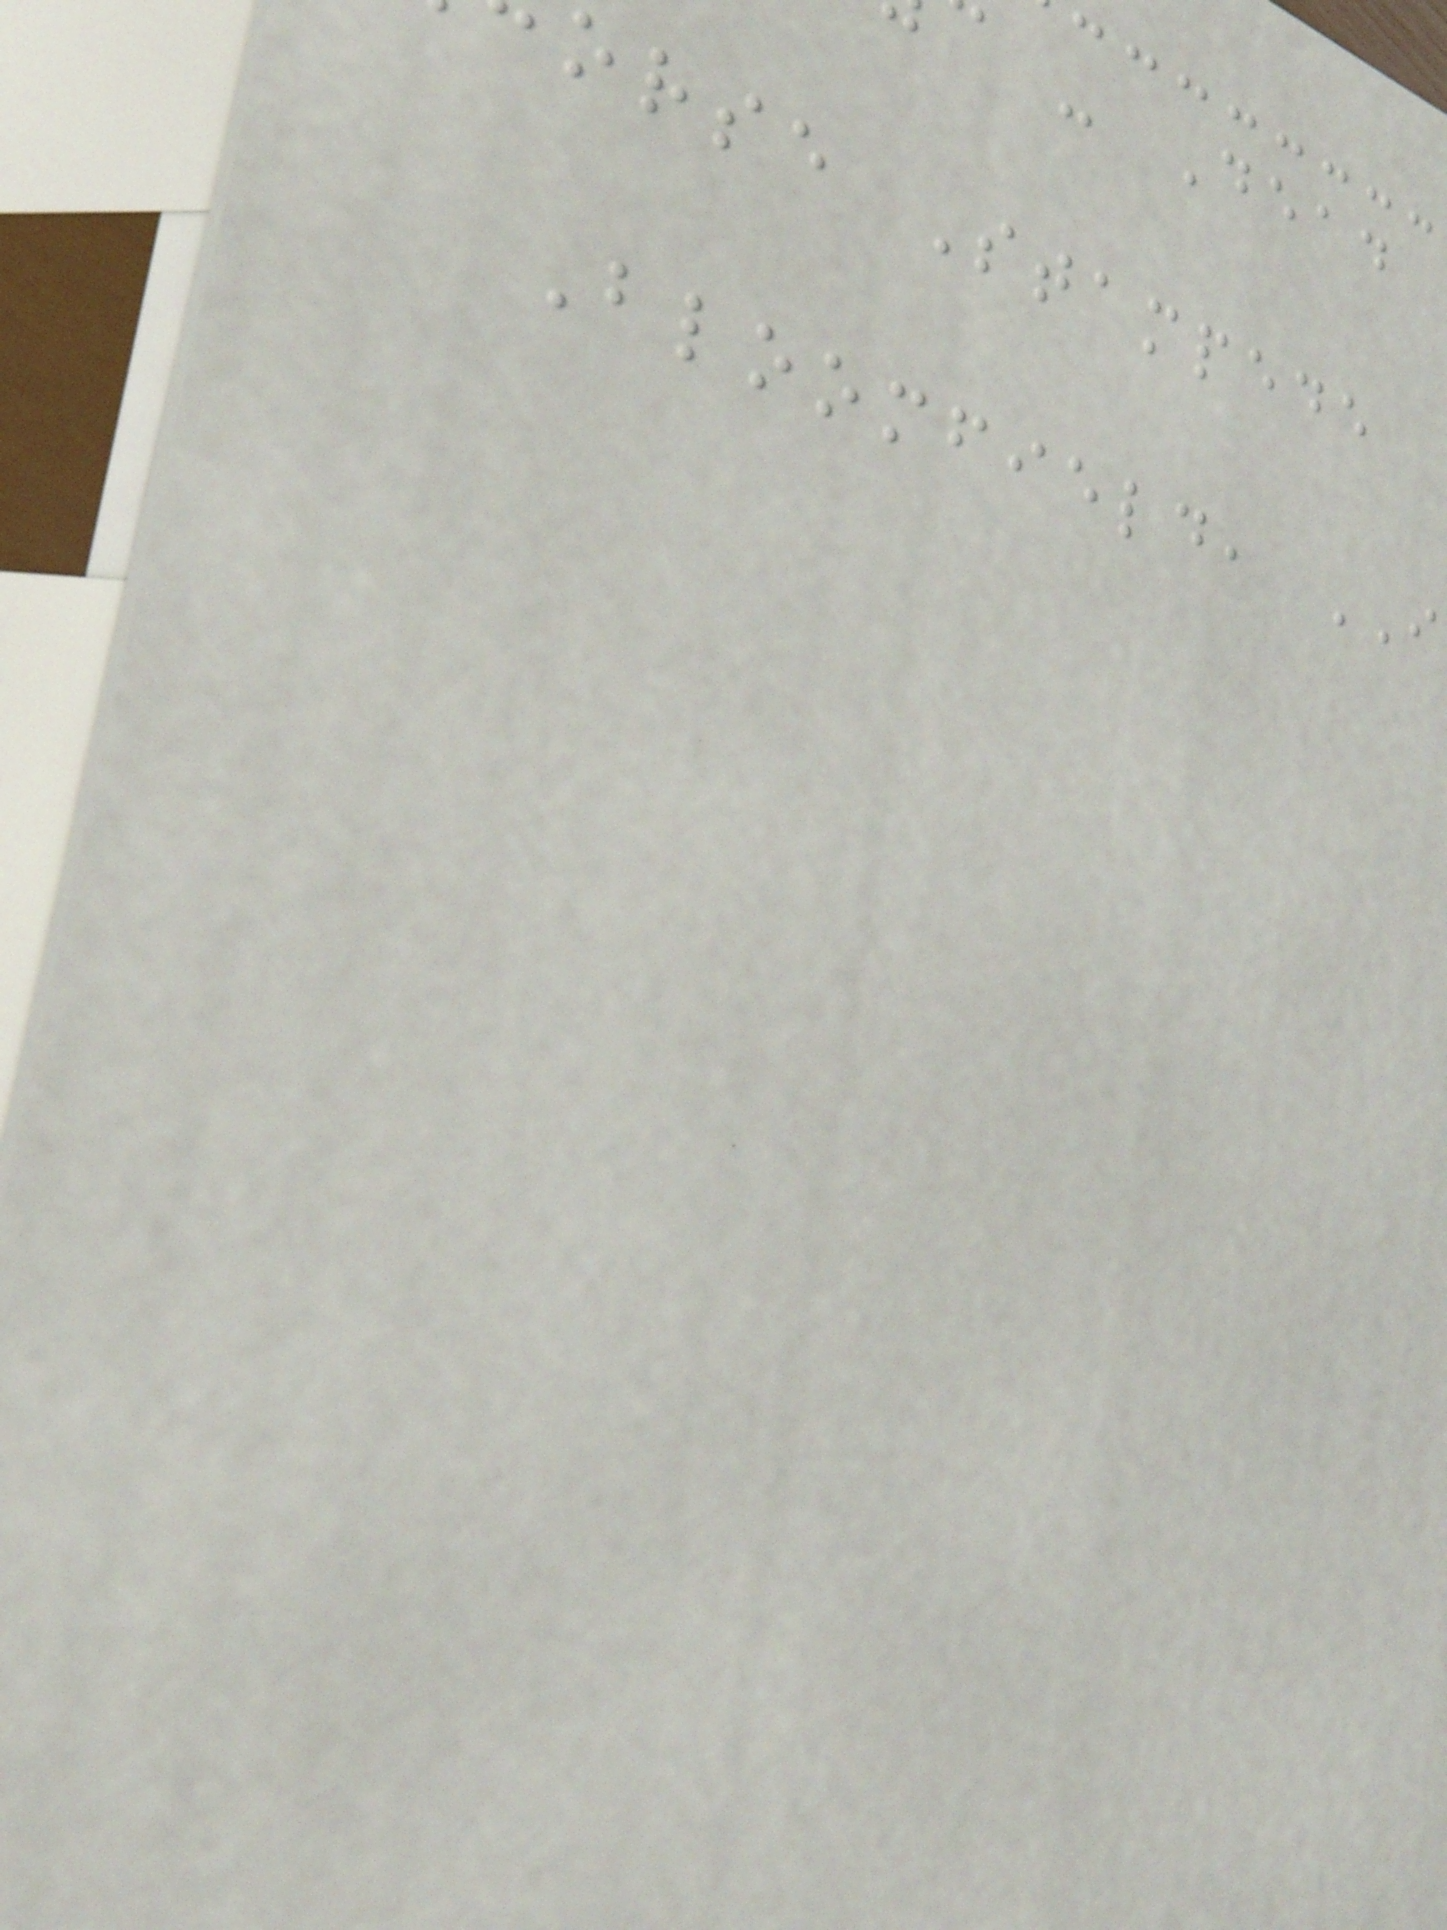- Dead
orse Stampede
Bloomfield,
